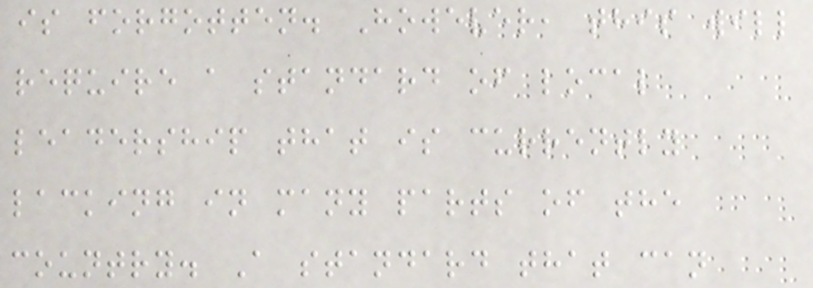is forgotten. However, this will
require a standard of local
leadership that is currently
lacking in many parts of the
country. A standard that can
